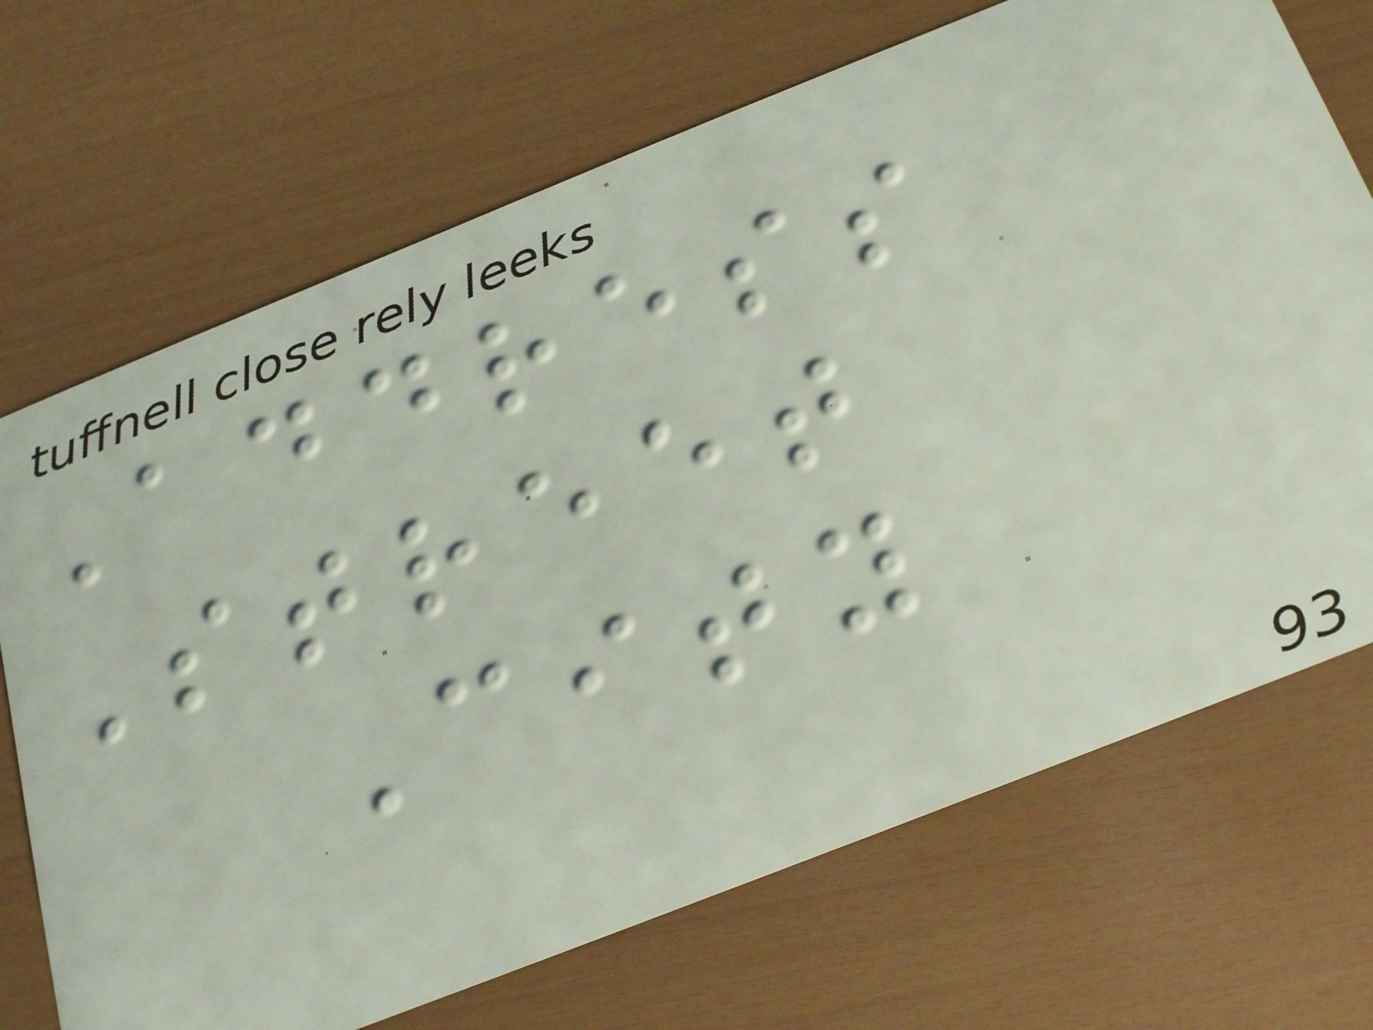Address
Street
City
